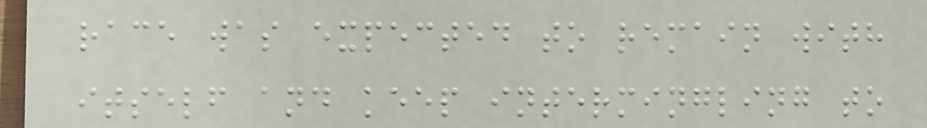race was expected to remain with
itself and keep intermingling to
